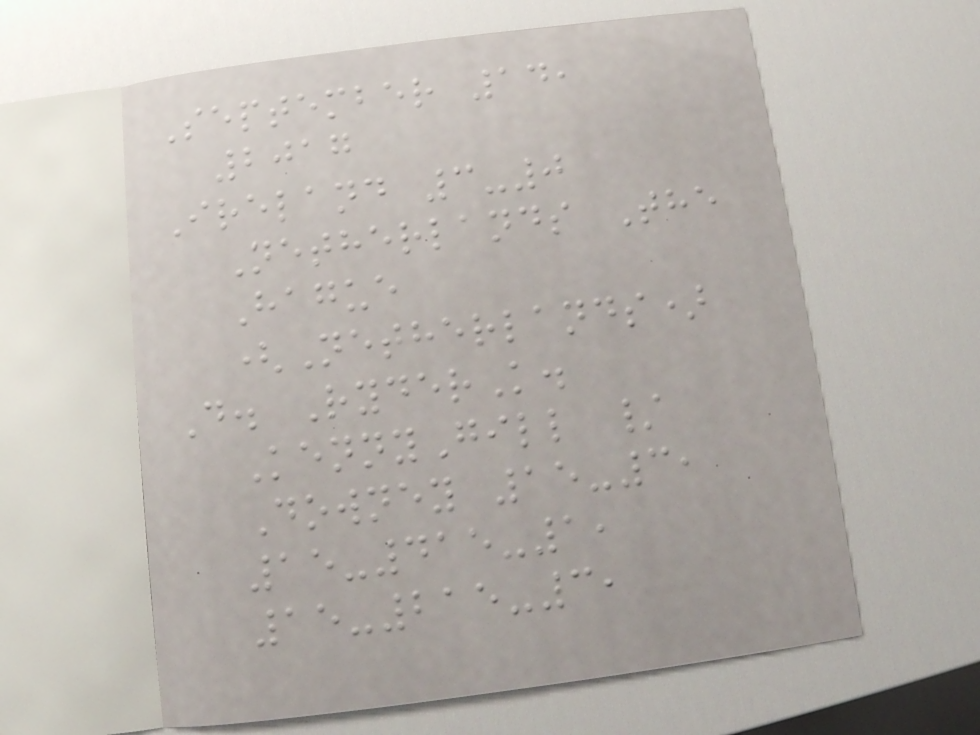September 14,
2017
Ireland 3-0
Netherlands The
Hague
(Netherlands)
D. RyderK.
KennyGill /
Downey 15-3,
15-415-1,
15-215-3,
